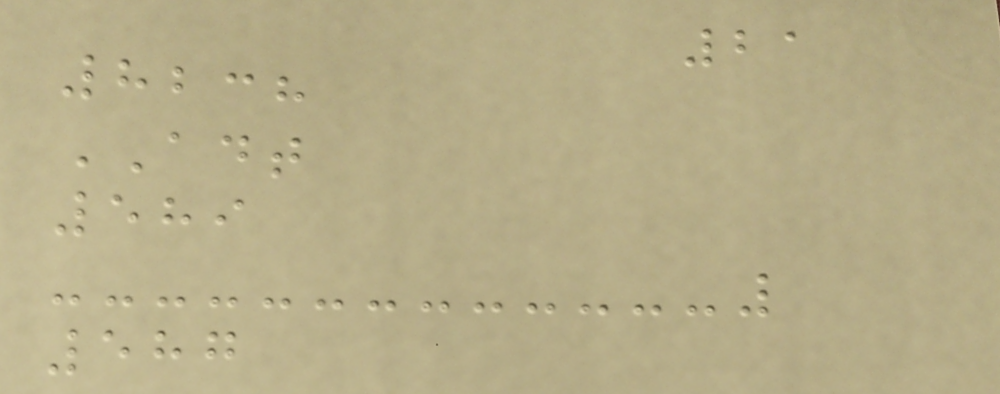21
8238
ADT
589
587
